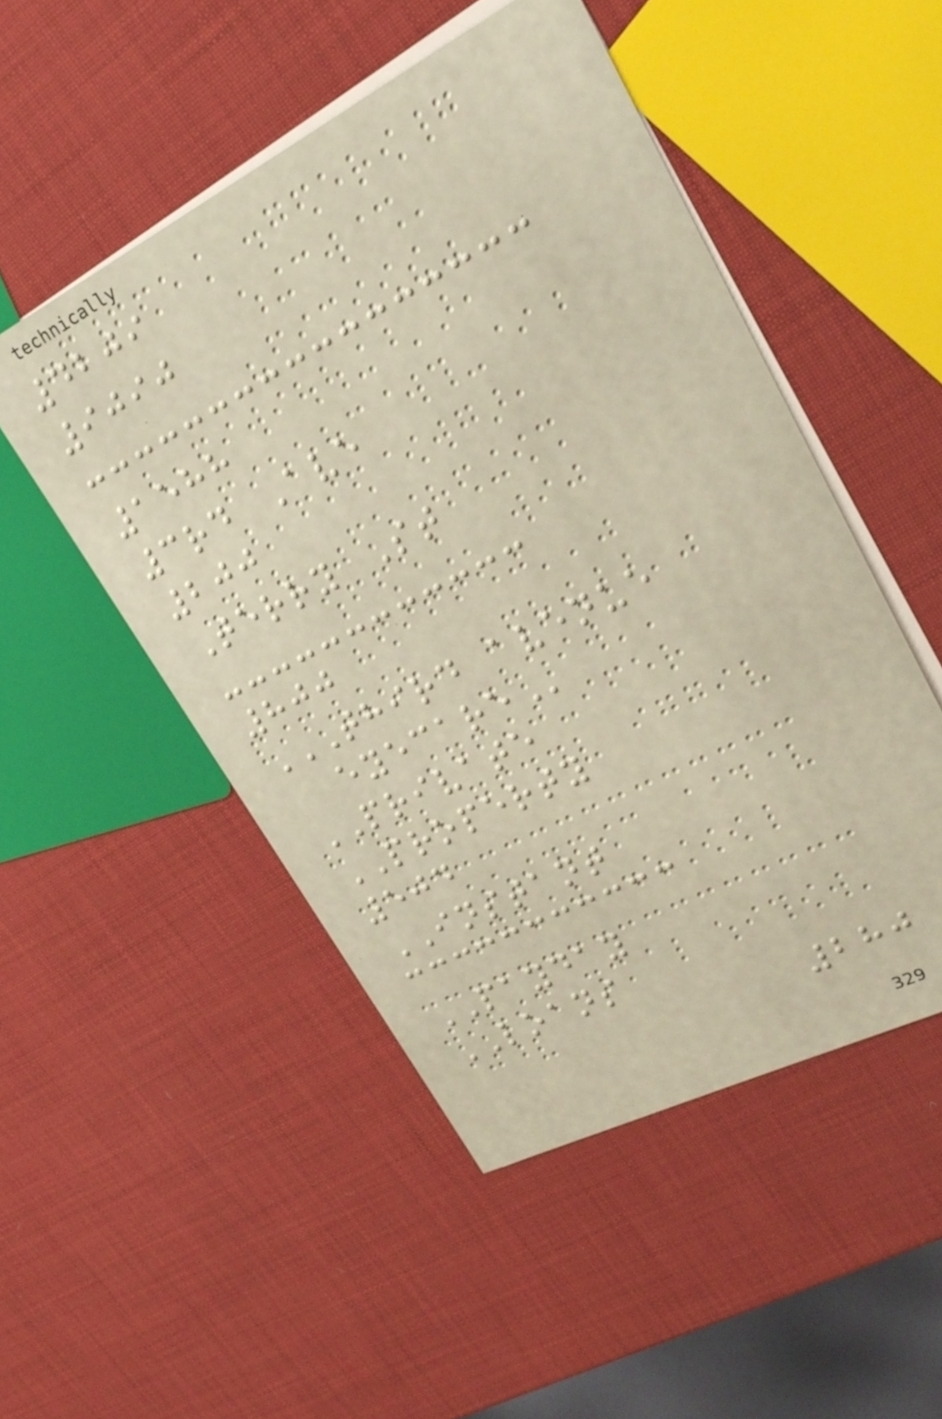4209
9090
1588
3rd Ave
200
Terry St
800
THIRD AVENUE
EYECARE
PRIVATE
PROPERTY
504
INSTANT
PAYDAY
LOANS
280
